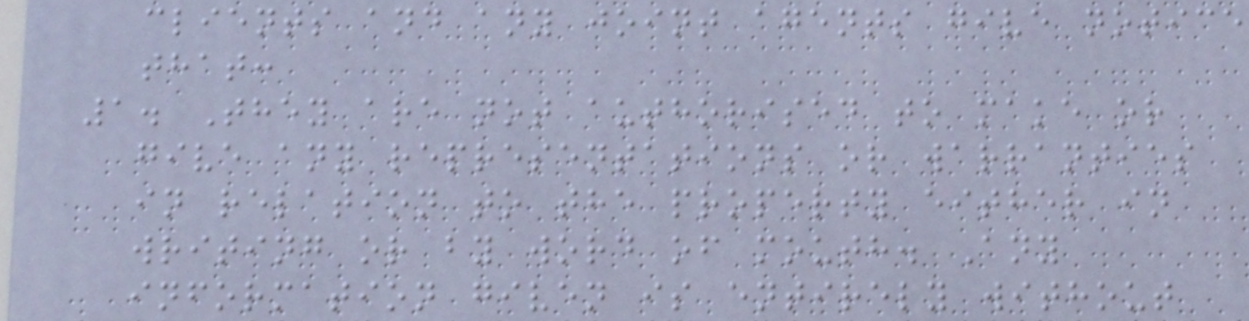clients and any joint agents give notice
that:
1. They are not authorised to make or
give any representations or warranties
in relation to the property either in
writing or by word of mouth. Any
information given is entirely without
